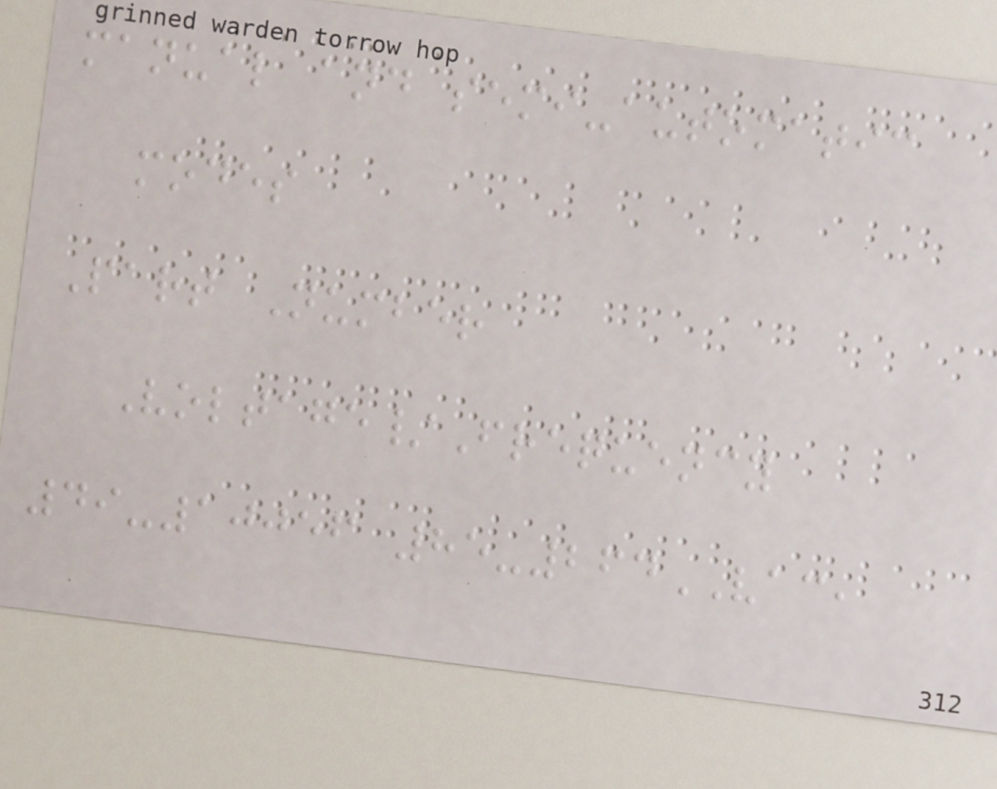manual and semi-automatic
modes
Part Number
Voltage/Frequency
49-10056 85-264VAC,
